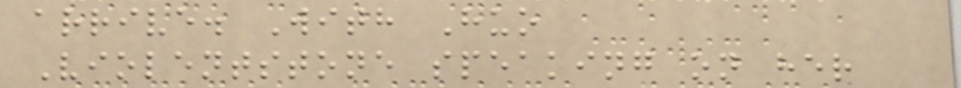arrive. With Huo
Violentstone speaking on her
